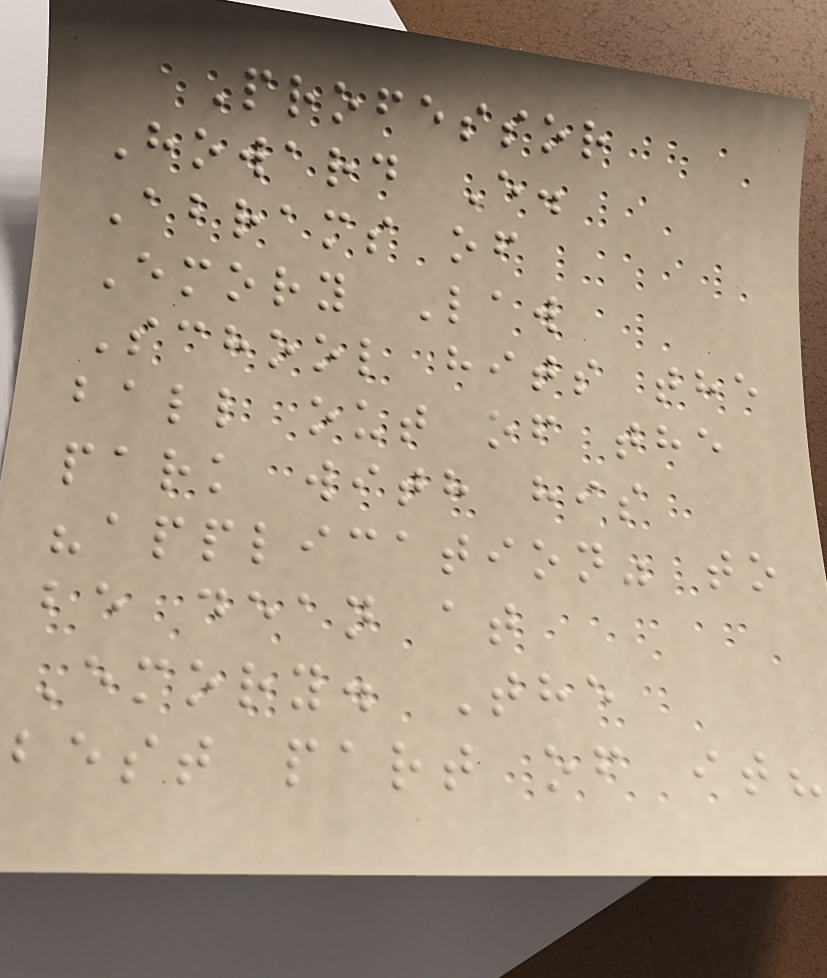Professor
Howard E.
Abrams of
Emory Law
School hits the
ball out of the
park with his
"application" to
be dean at
Emory. The
best part of it?
